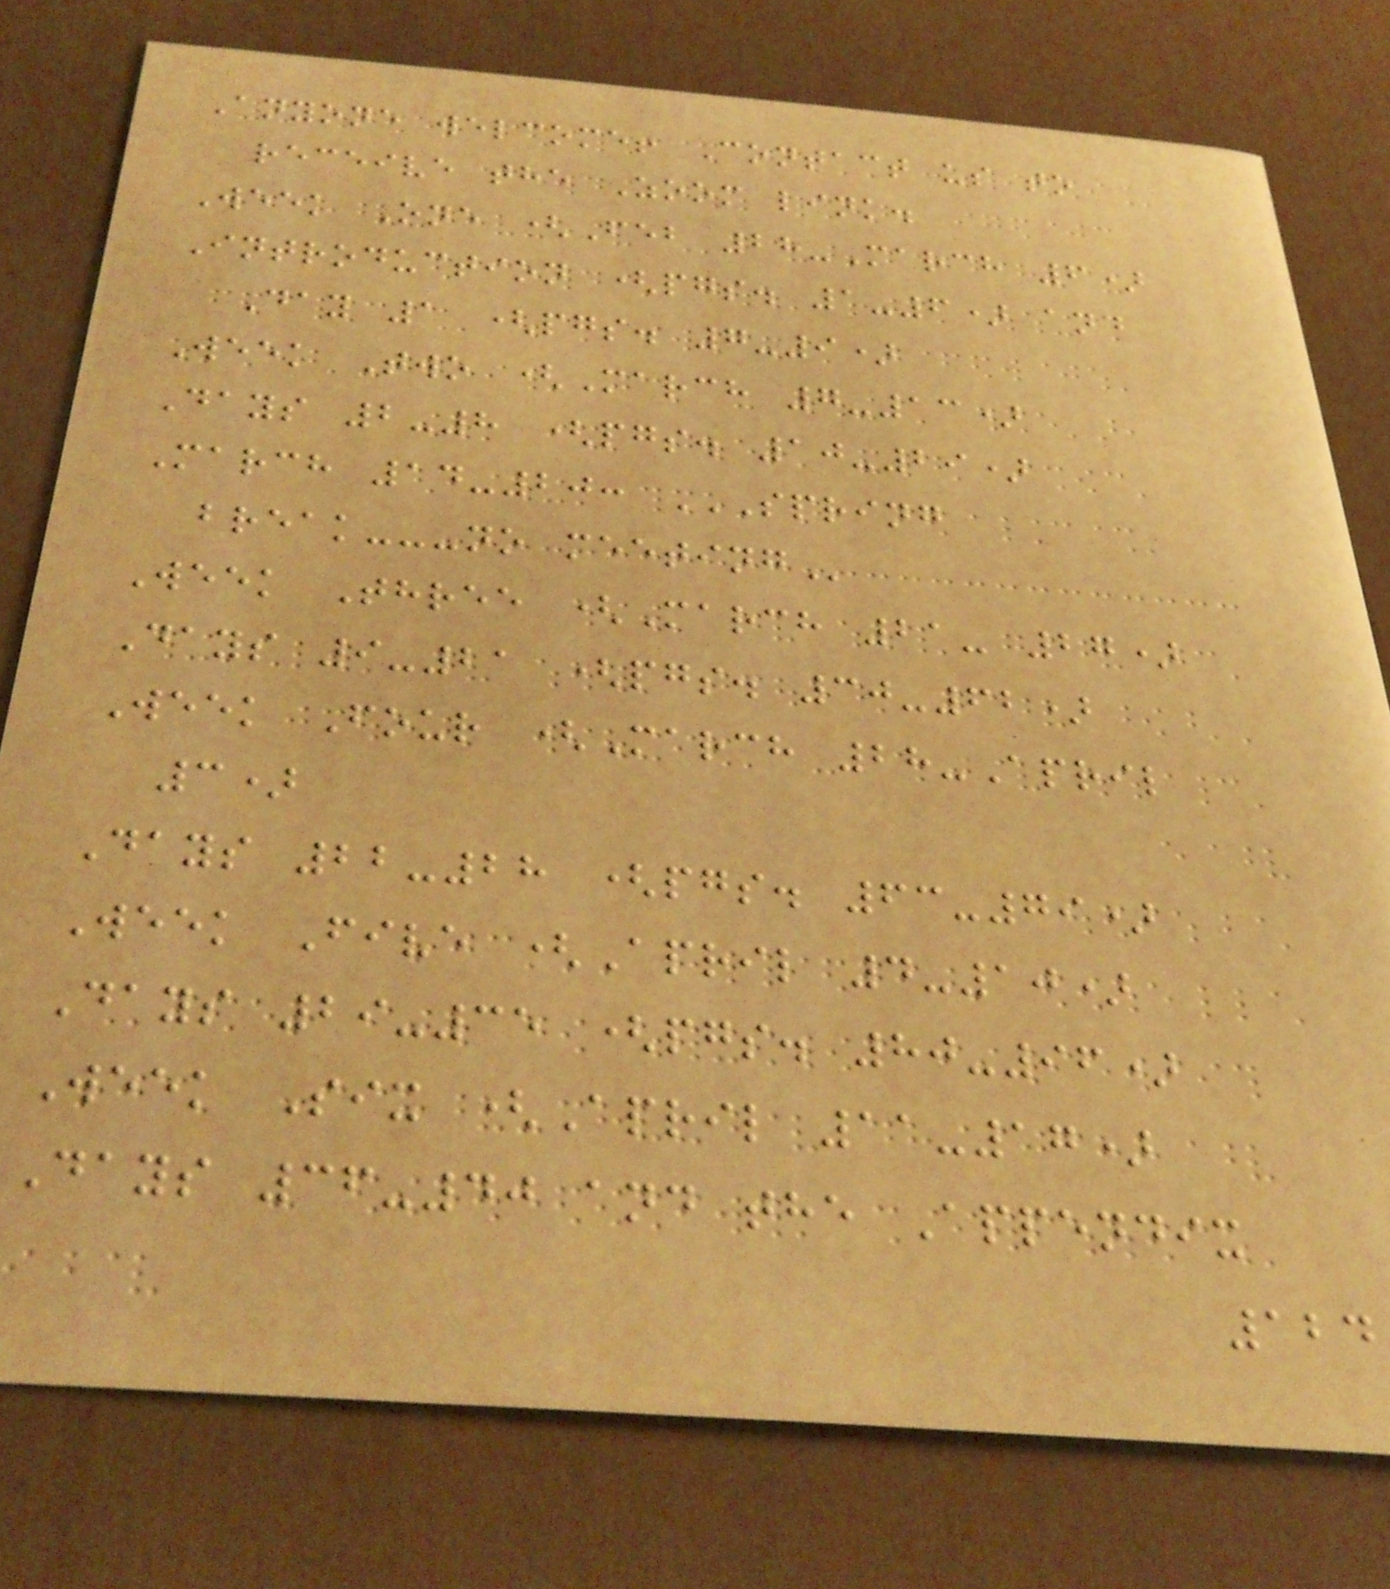Anyone welcome! Contact us to
receive the Zoom link.
Week One (Feb 28-March 6)
Introduction (pgs. 1-6) and
Day 1 (pgs. 7-9)
Week Two (March 7-13)
Days 2-8 (pgs. 10-29)
March 14-20: SPRING
BREAK---NO MEETING
Week Three (March 21- 27)
Days 9-21 (pgs. 30-62)
Week Four (March 28-April
3)
Days 22-28 (pgs. 63-79)
Week Five (April 4-10)
Days 29-35 (pgs. 80-96)
Week Six (April 11-17)
Days 36-40 and the Appendix
124
